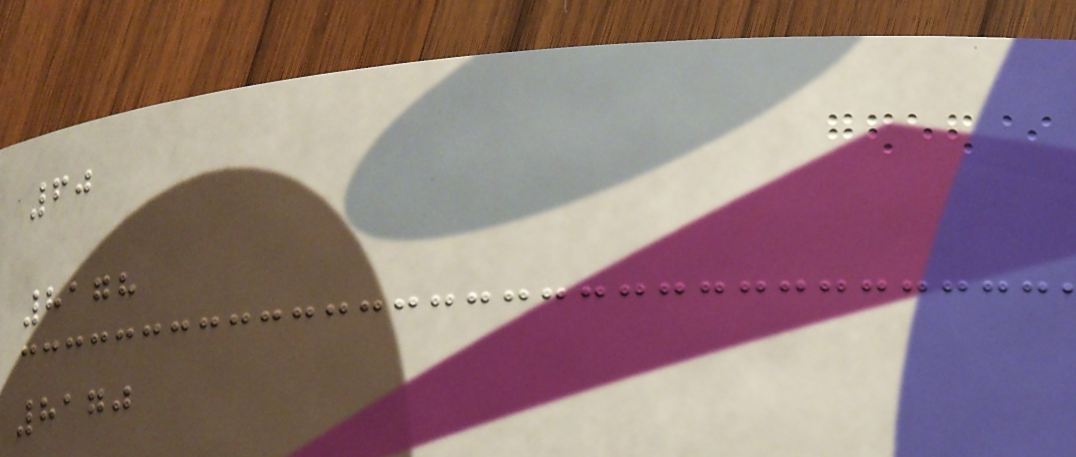60
8178
8170
